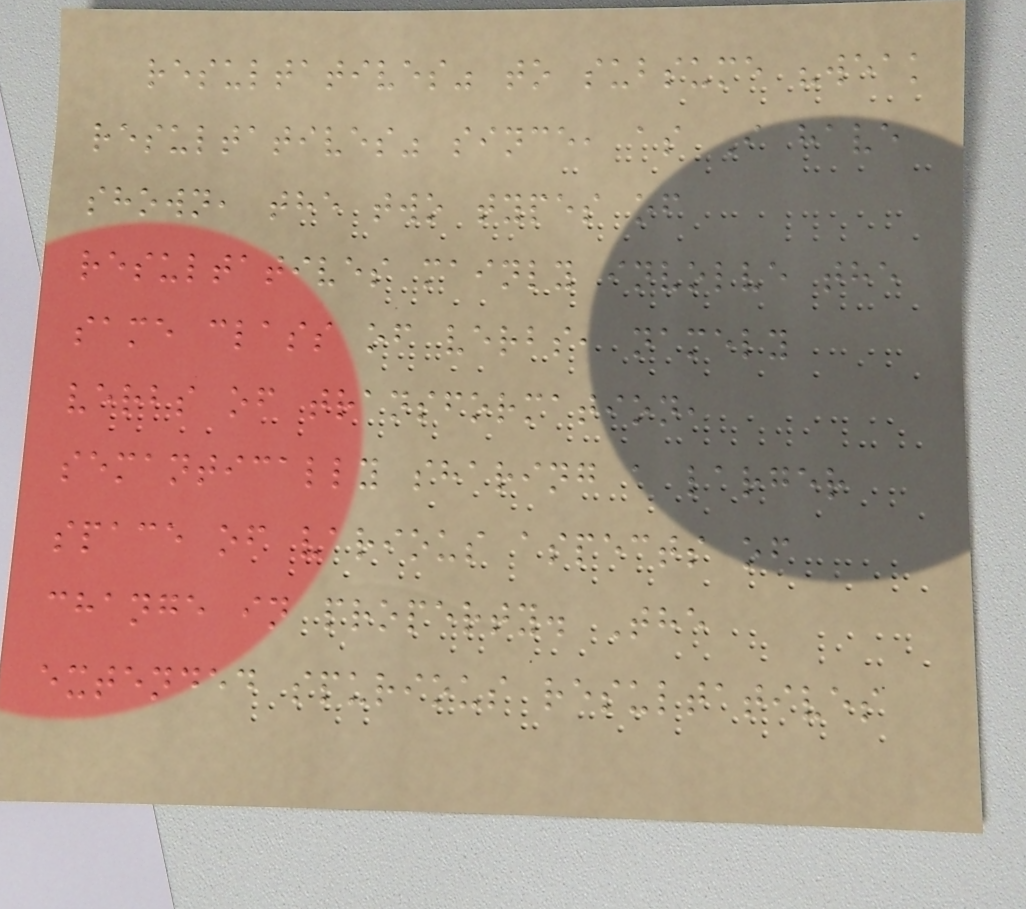resultatives" to subsume "weak
resultatives" since, as I have
shown, the two types of
resultatives mainly involve the
same class of verbs, namely
verbs of transformation,
semantically sharing a larger
space of various aspects of
change in property. The
extended spurious resultatives
